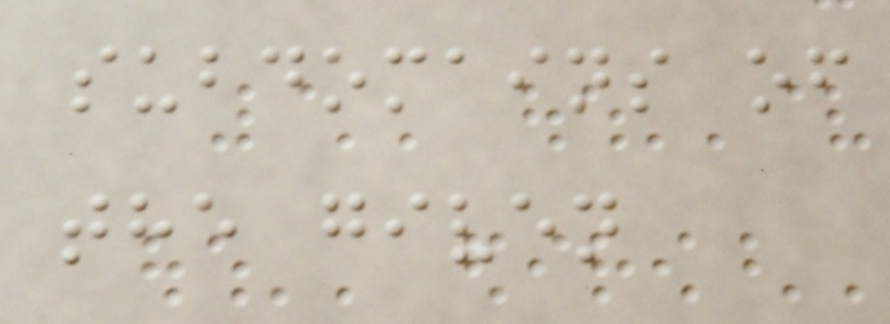subdomains of
the given
